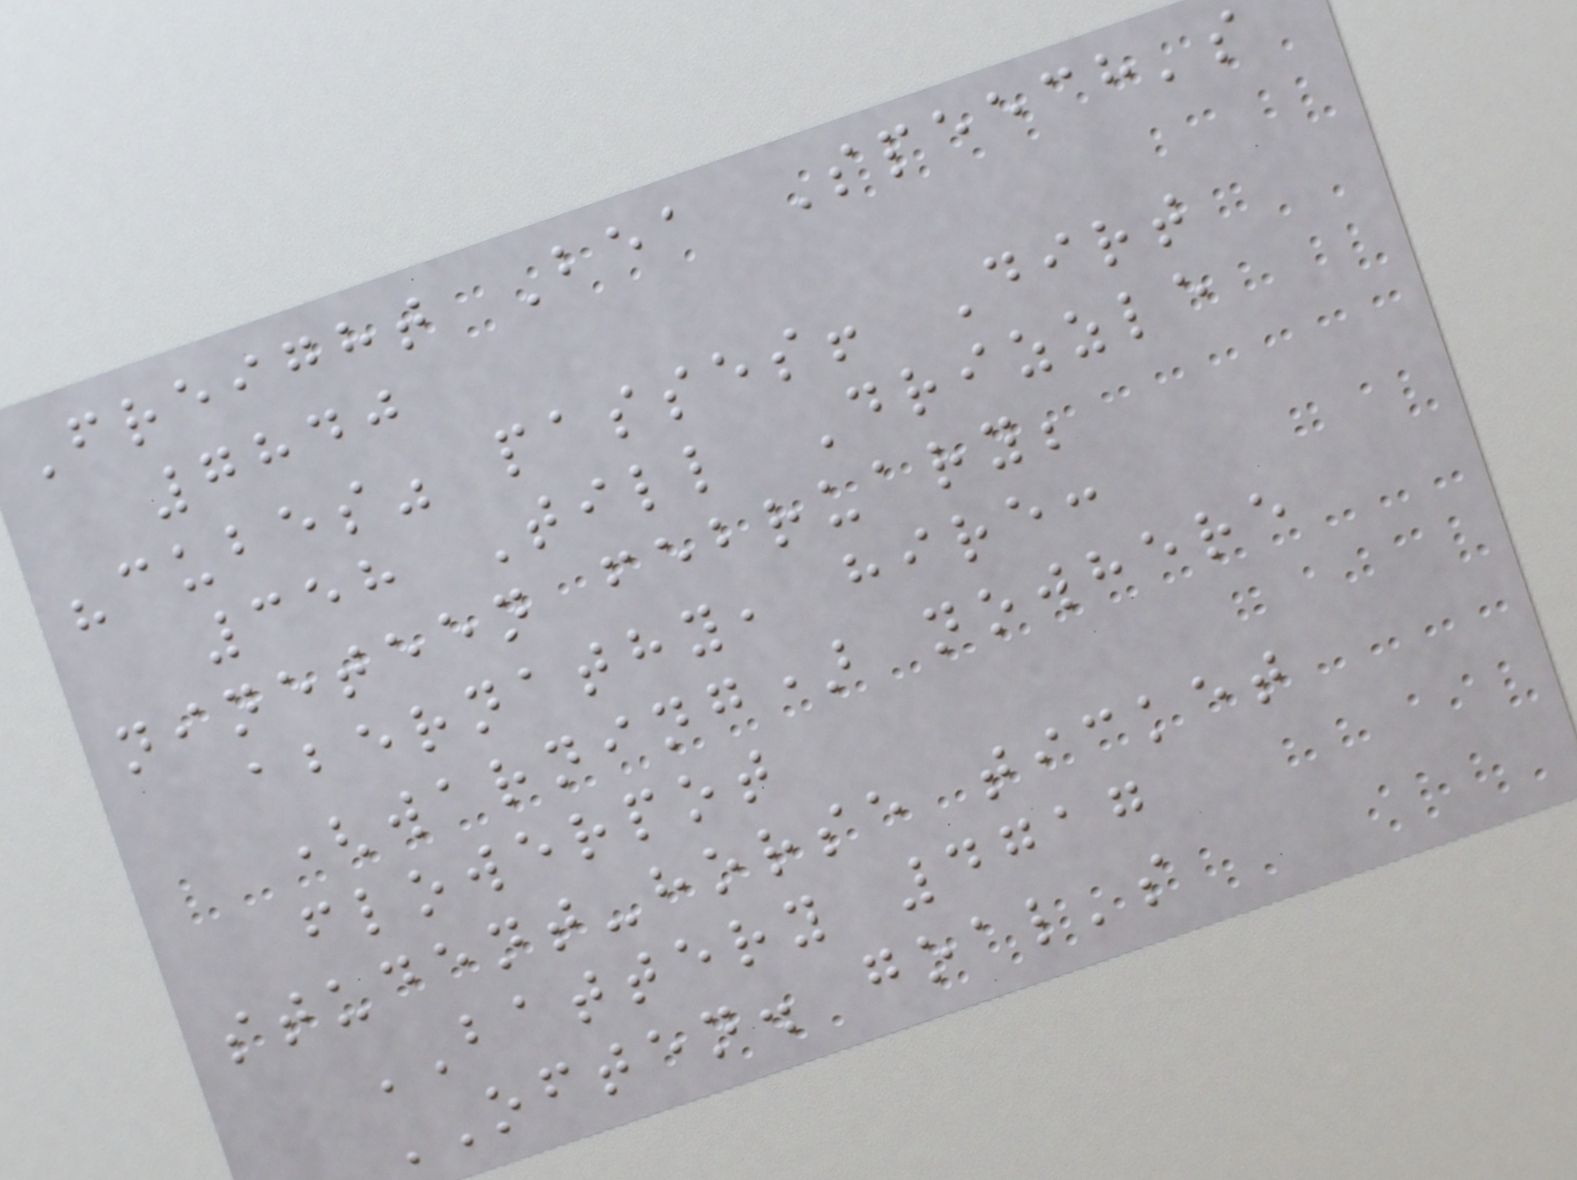Freight Bea Speech's
7840
"cubes" passes! Dirt
358 Till Drizzle
nineteen february;
abernathy, hire:
(warning) nowhere
flowerpot
student-horse ticket
BATTERY 4717
OFTEN. goal's
